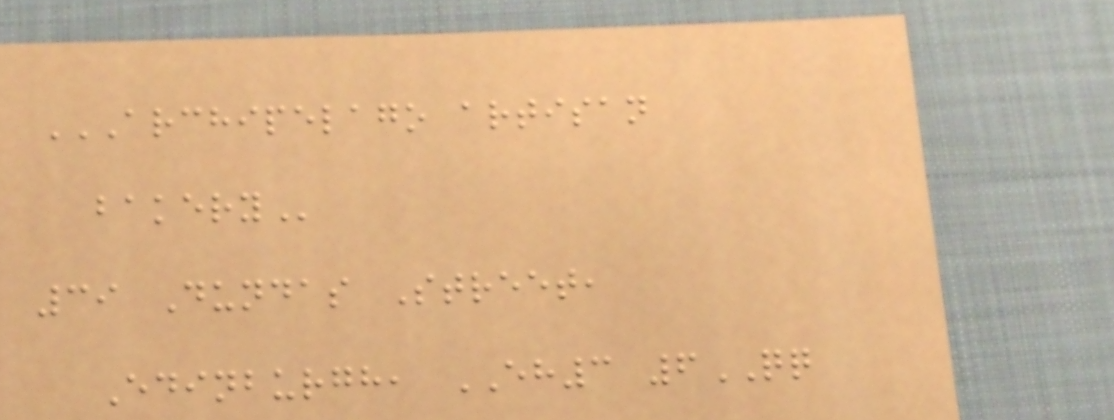ARCHIPELAGO ARTISAN
BAKERY
39 Dundas Street,
Edinburgh, EH3 6QQ
